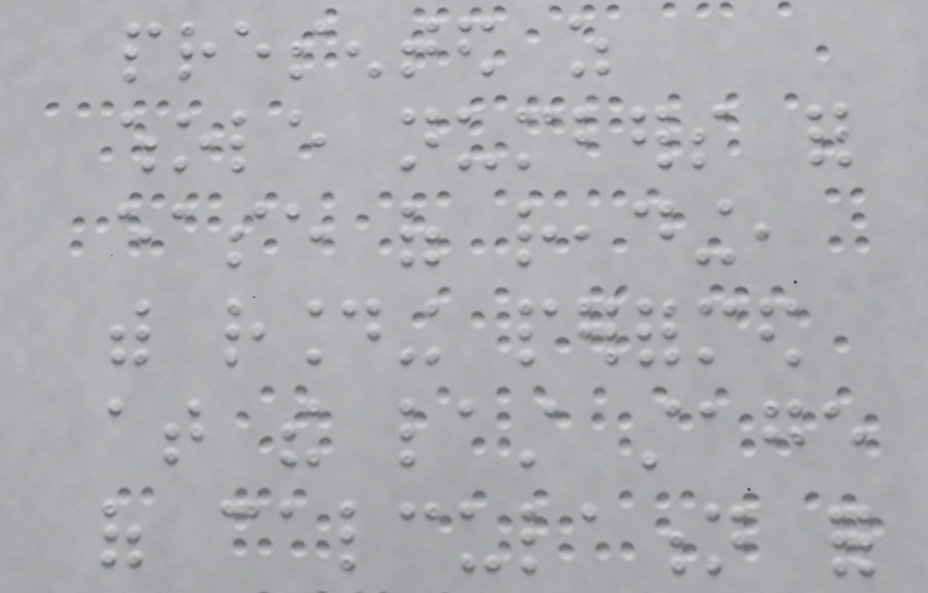presented as
whole numbers for
ease of reading,
with rounding performed
at the last stage
of calculation for
